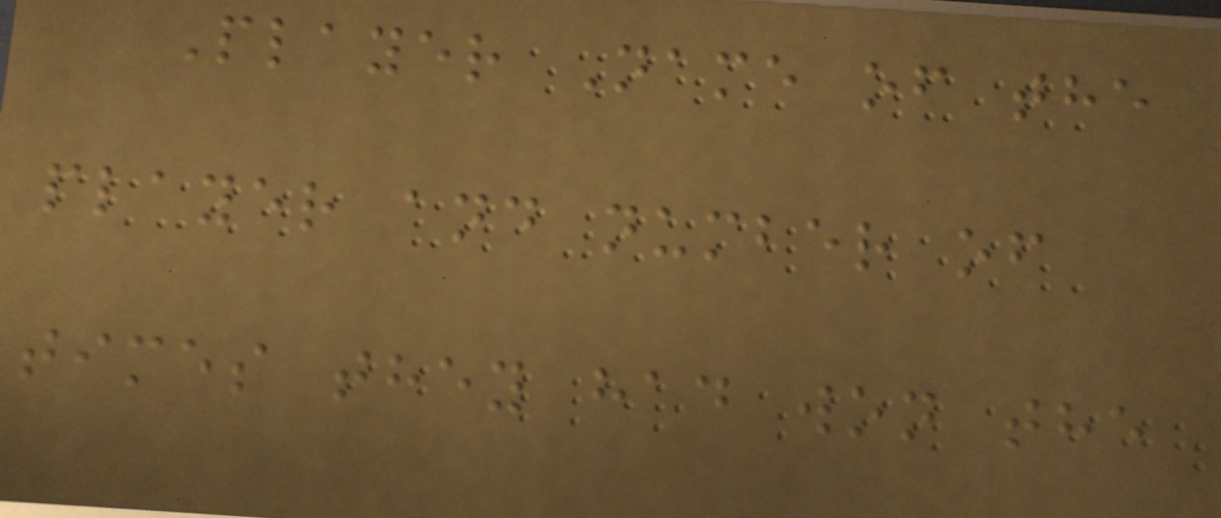Player Name of the
player and number of
times they had won the
